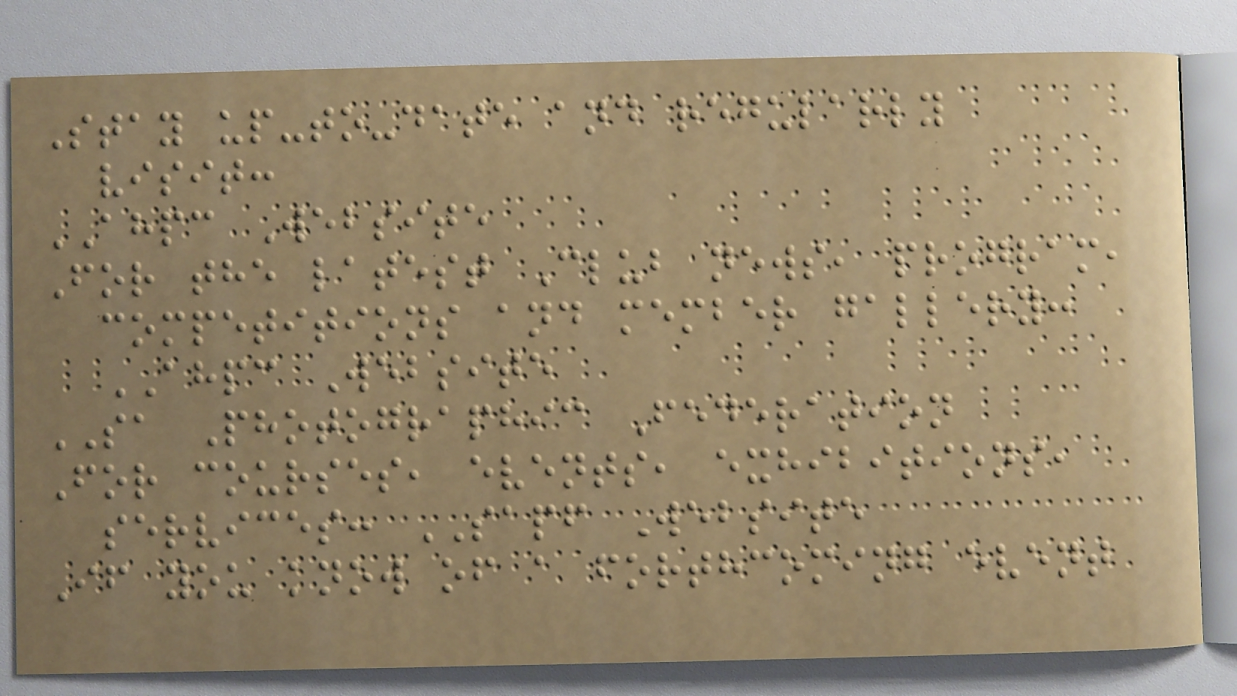Stay up-to-date and regularly
visit:
AHPC Website
For the latest Club news, program,
competitions and member gallery:
AHPC Website
SA Photographic Federation
For courses, events, exhibitions,
services: SAPF Website
If you know of a forthcoming event
